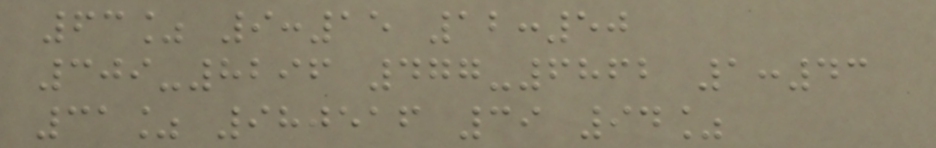63% 9:15 12:50
309-8296 477-6862 1:43
31% 980516 39 94%
